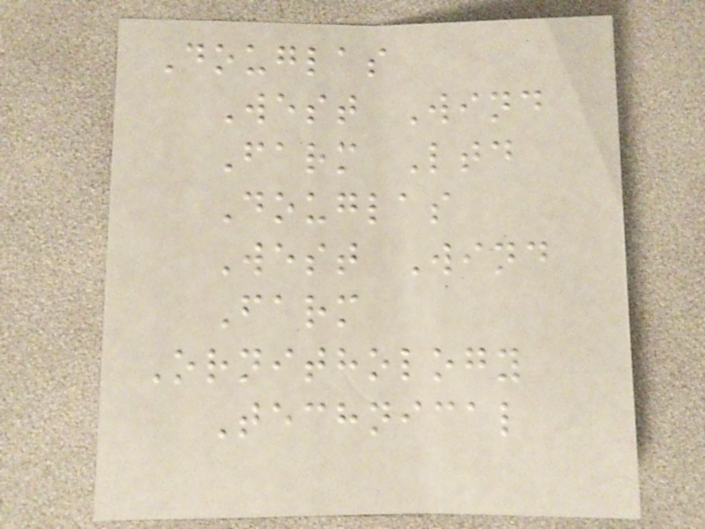Douglas
West Wind
Farm Ltd
Douglas
West Wind
Farm
Ornithology
Technical
